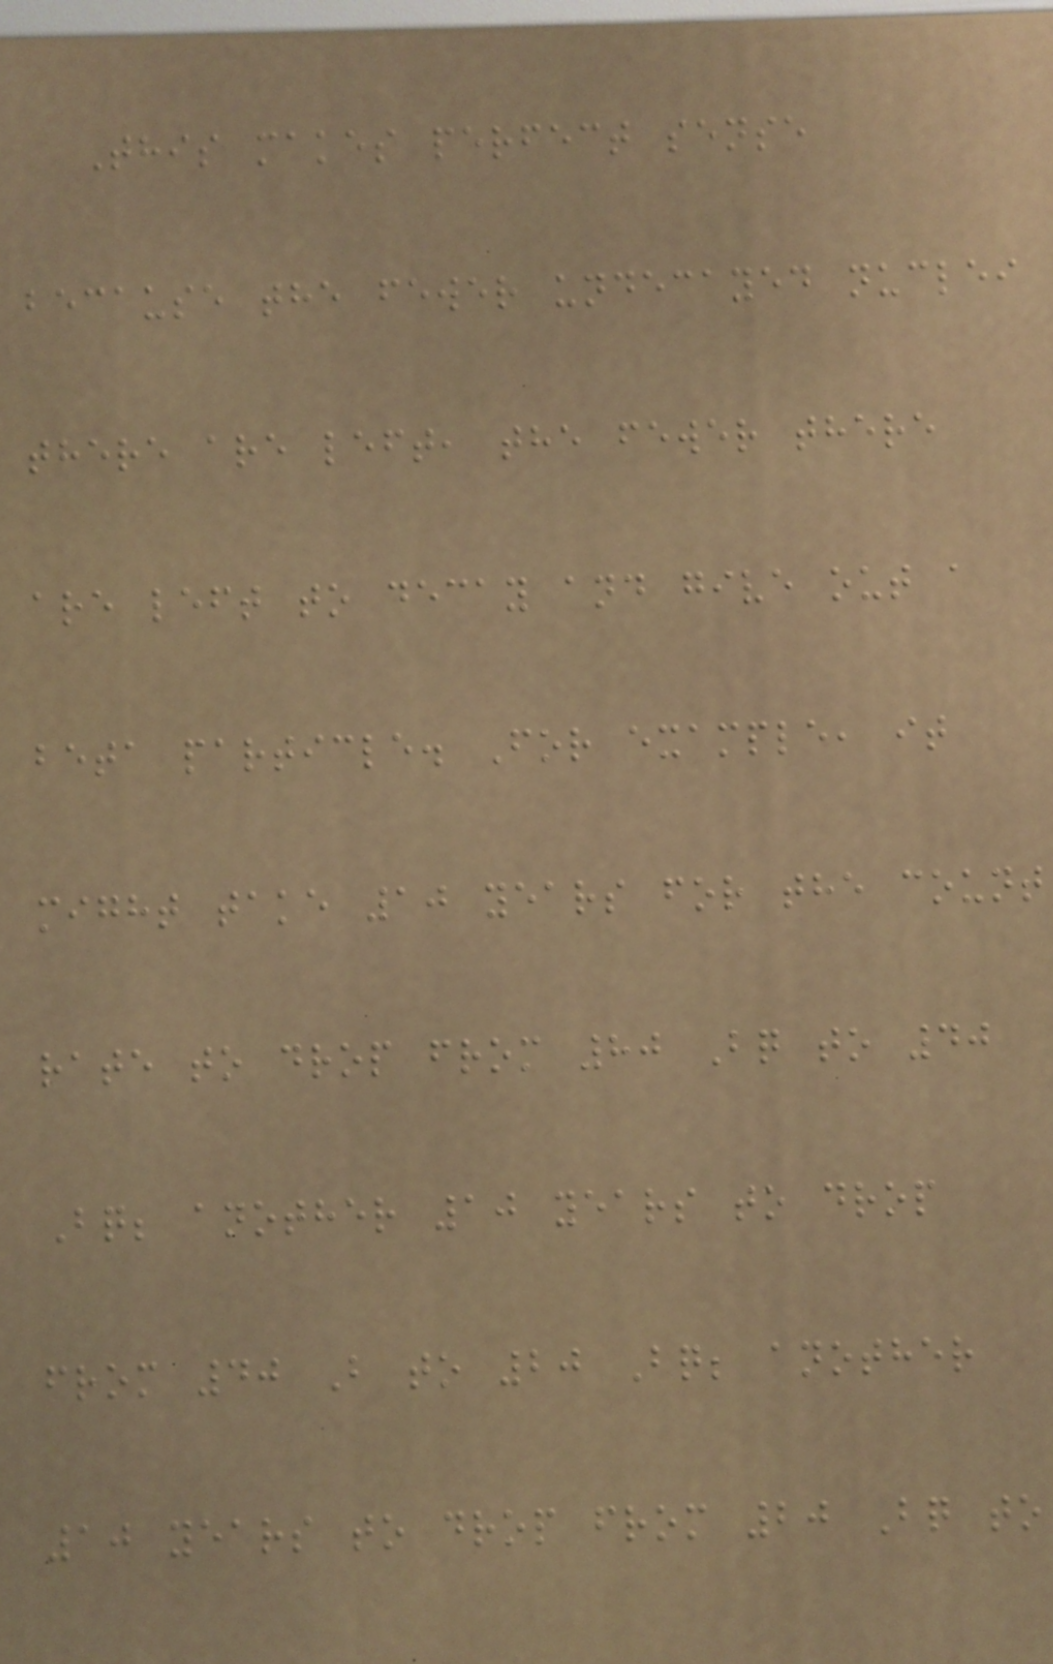This makes perfect sense
because the fewer undecayed nuclei
there are left, the fewer there
are left to decay and give out a
beta particle. For example, it
might take 10 years for the count
rate to drop from 80 Bq to 40
Bq; another 10 years to drop
from 40 B to 20 Bq; another
10 years to drop from 20 Bq to
